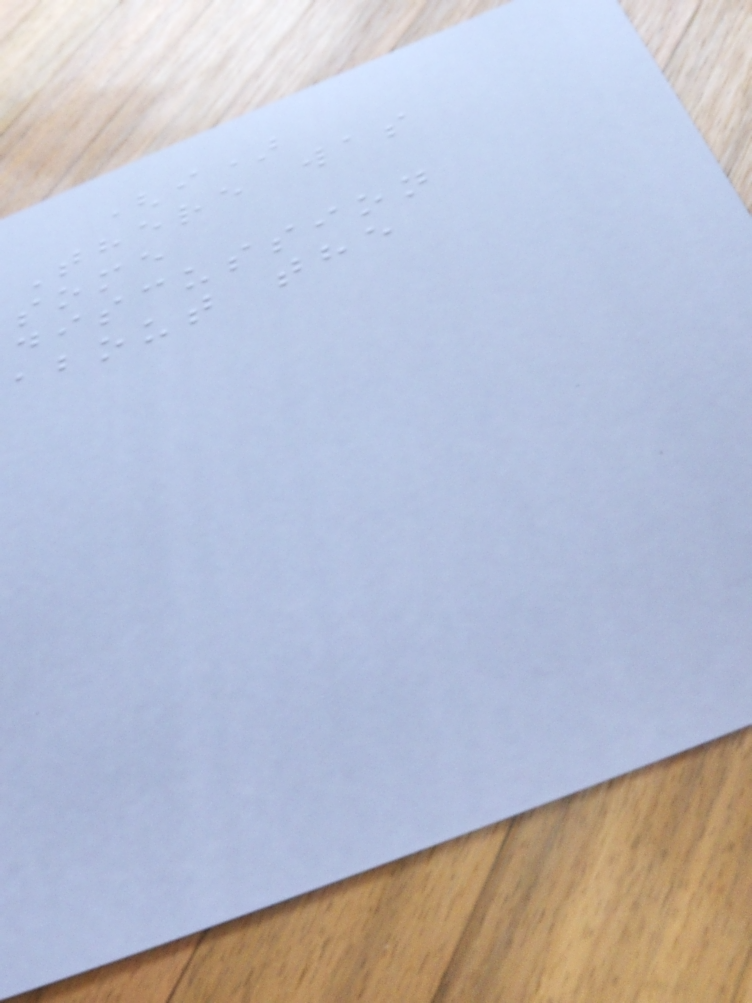(i)
There was
some
discussion
about the
